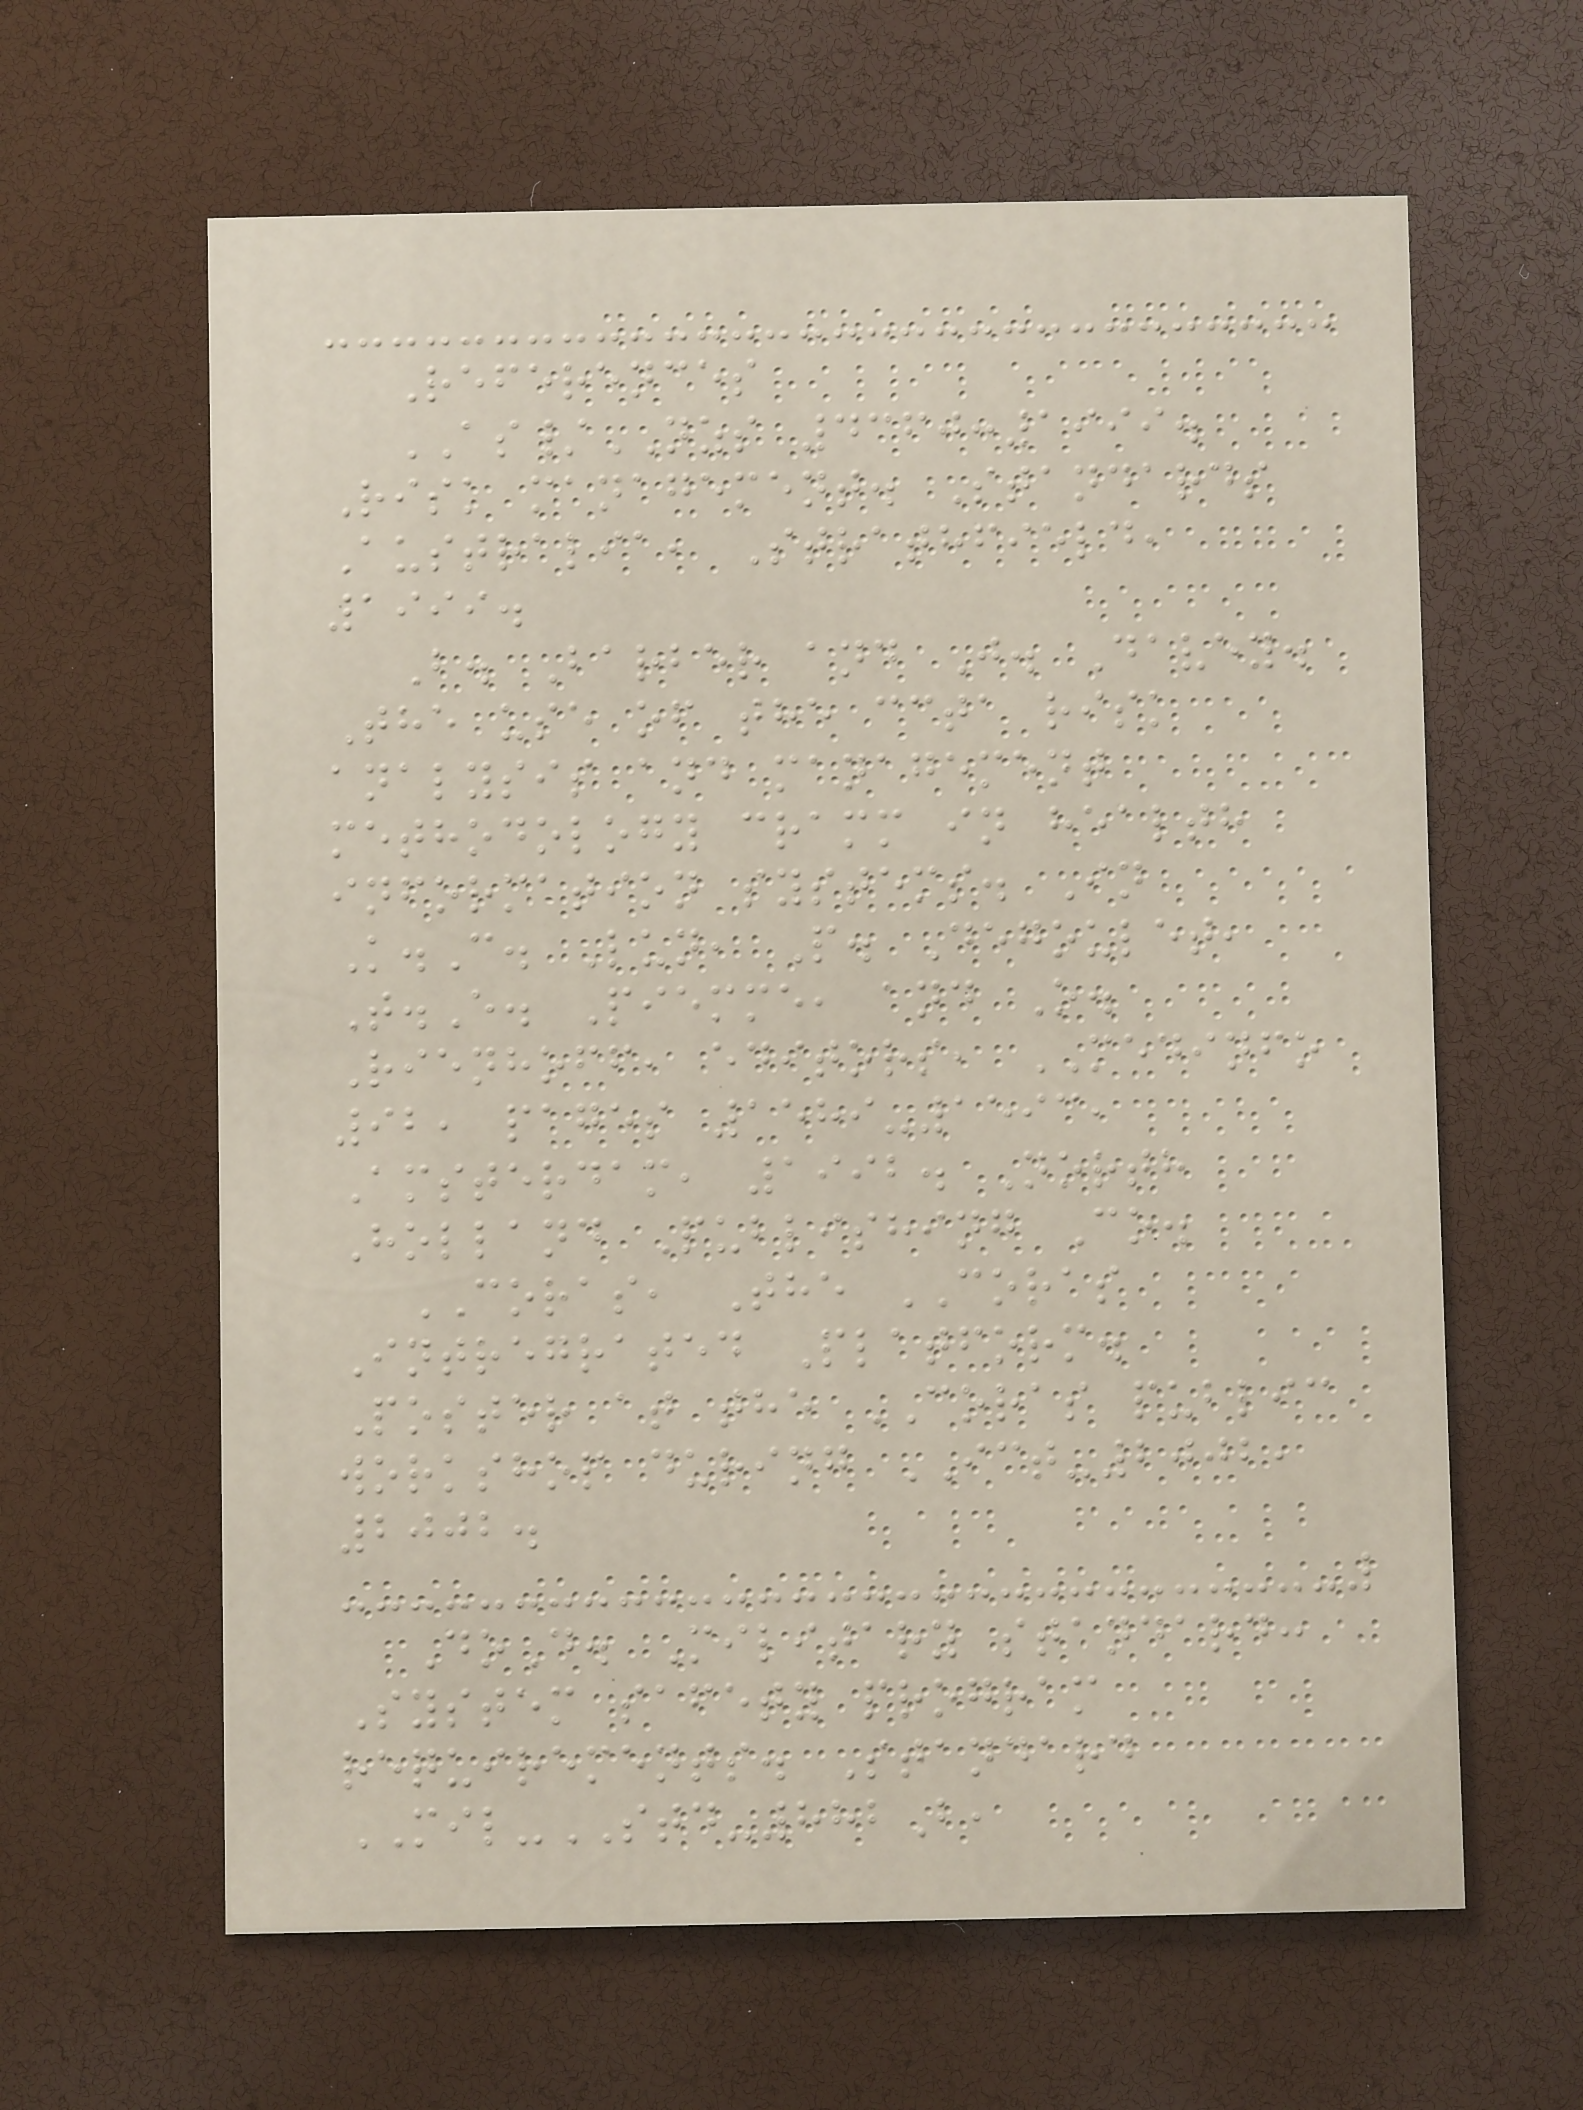References
AS/NZS 4360:1999.
Risk management. Standards
Australia, Strathfield,
1999.
B. Barber and J. Davey.
The use of the ccta risk
analysis and management
methodology cramm in health
information systems. In
K.C. Lun, P. Degoulet,
T.E. Piemme, and O.
Rienhoff, editors, MEDINFO
92, pages 1589-1593,
Amsterdam, 1992. North
Holland Publishing Co.
CORAS, The CORAS
Intregrated Platform.
Poster at the CORAS public
workshop during ICT-2002,
2002.
DoD. Military standard:
System safety program
requirements. Standard
MIL-STD-882B,
